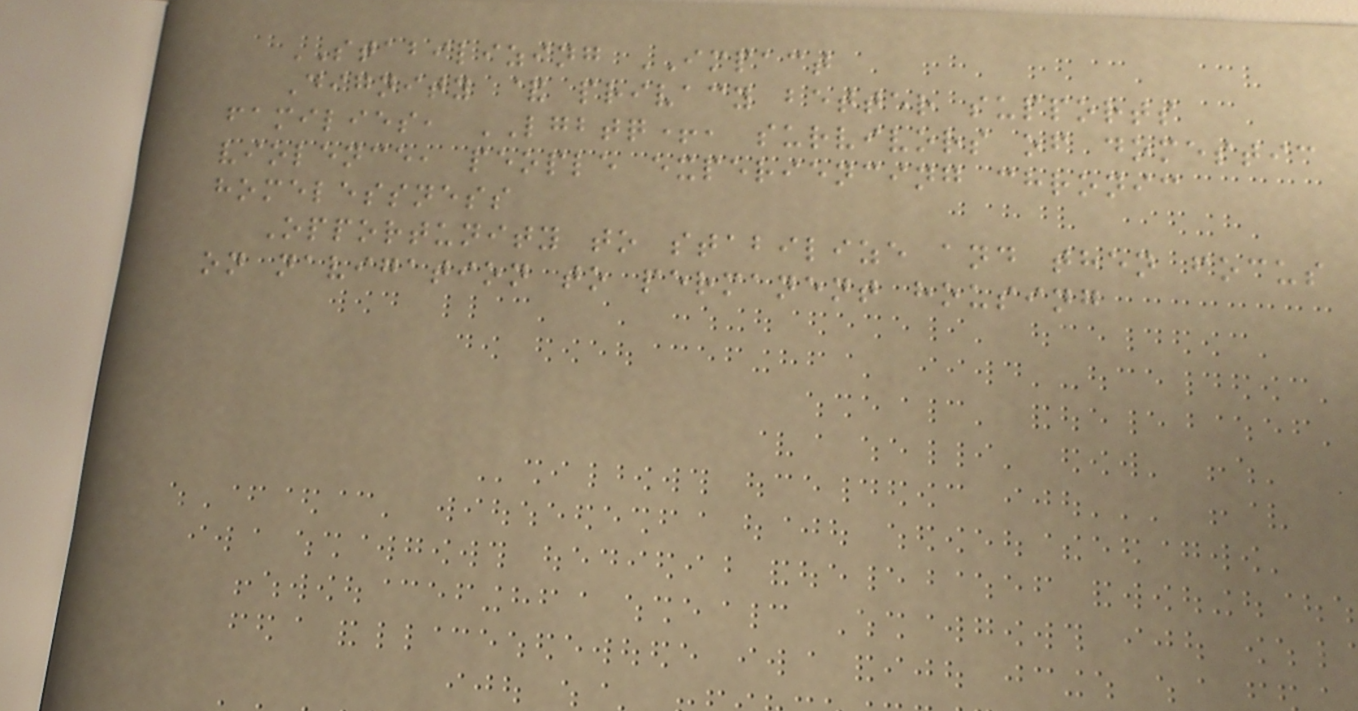STABILIZING IMPACT
Dignity & privacy better supports
families, LGBTQ+, survivors of domestic
violence, people experiencing chronic
homelessness
Opportunity to stabilize and then focus
on navigation to permanent housing
